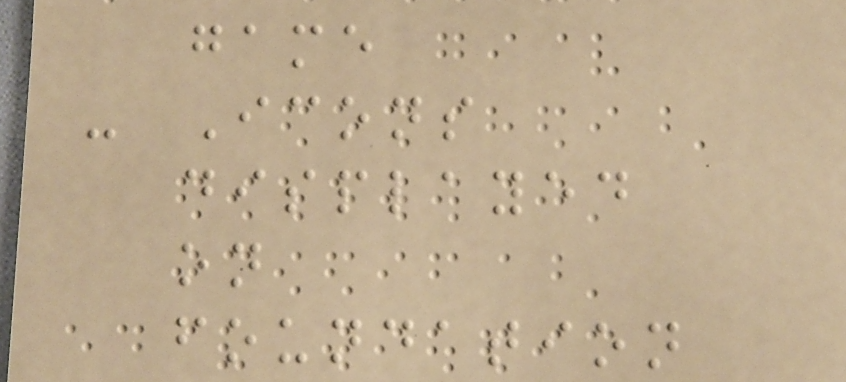game
- Icons
displayed
on
foundation
